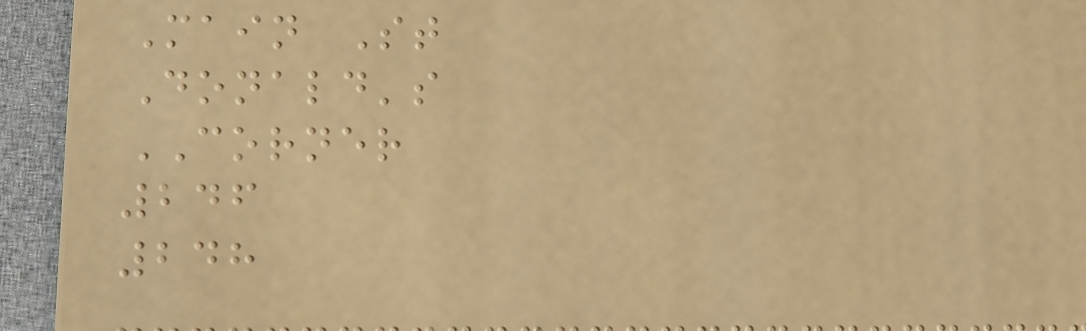Main St
Donald's
CORNER
246
248
